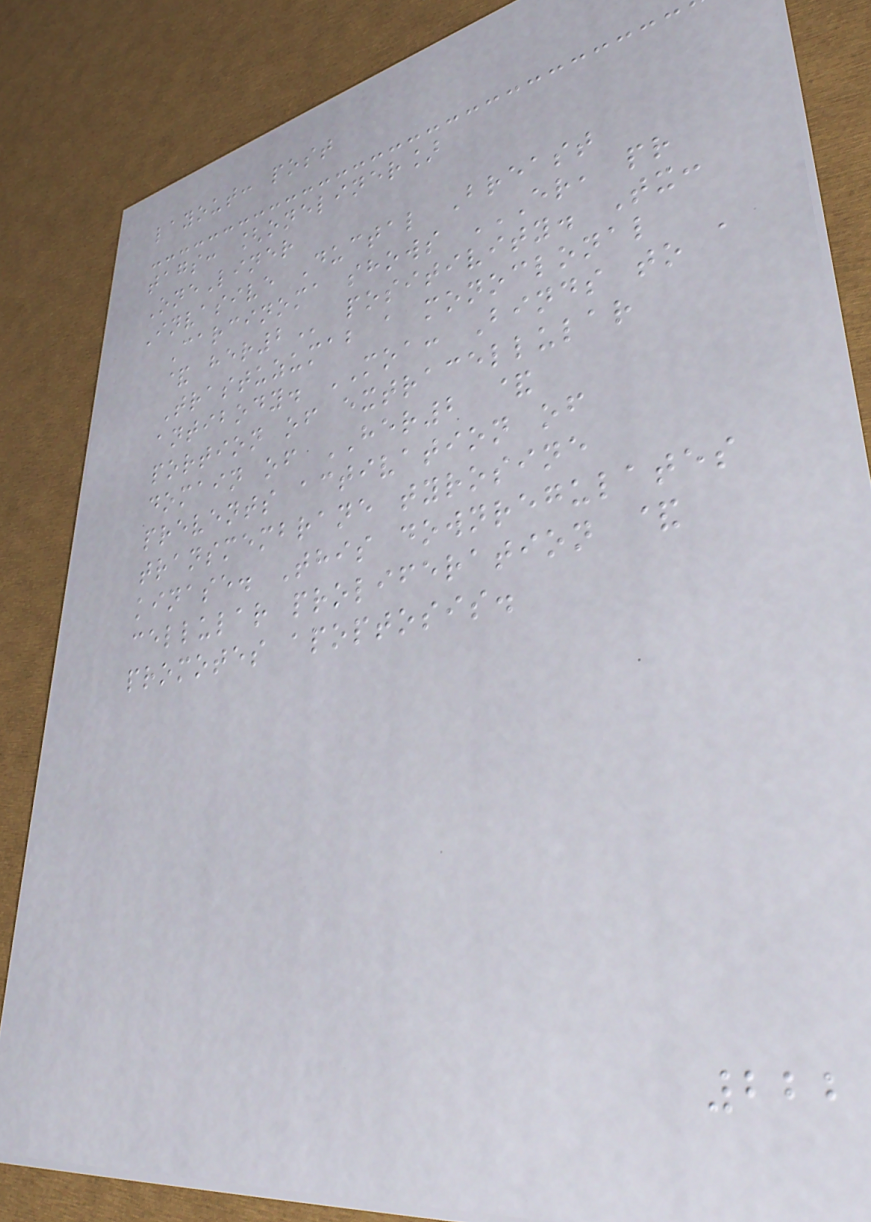layout: post
tags: [oneliner]
OneLiner
Invasive Ductal Breast
Carcinoma shows ER, PR
& HER2 positivity. Tx:
Trastuzumab a monoclonal
antibody. MOA: Binds to a
portion of extracellular
domain of HER2 &
prevents activation of
transmembrane tyrosine
kinase. This downregulates
cellular proliferation &
promotes apoptosis.
222
